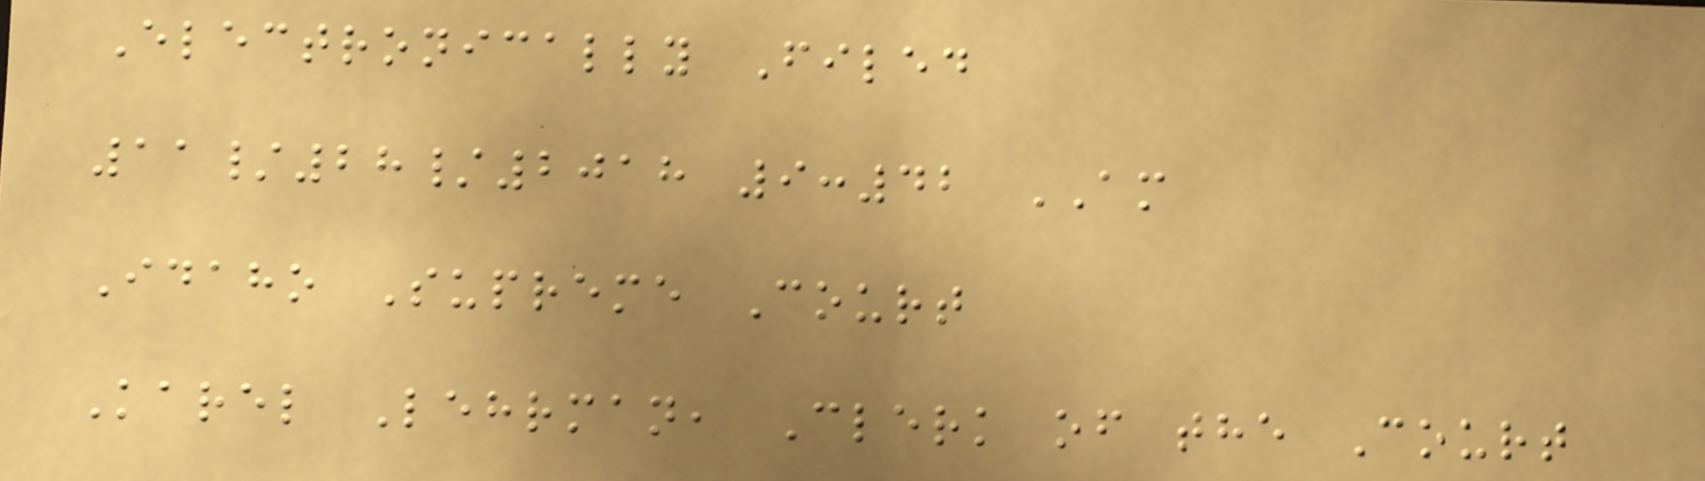Electronically Filed
11/28/2018 9:42 AM
Idaho Supreme Court
Karel Lehrman, Clerk of the Court
